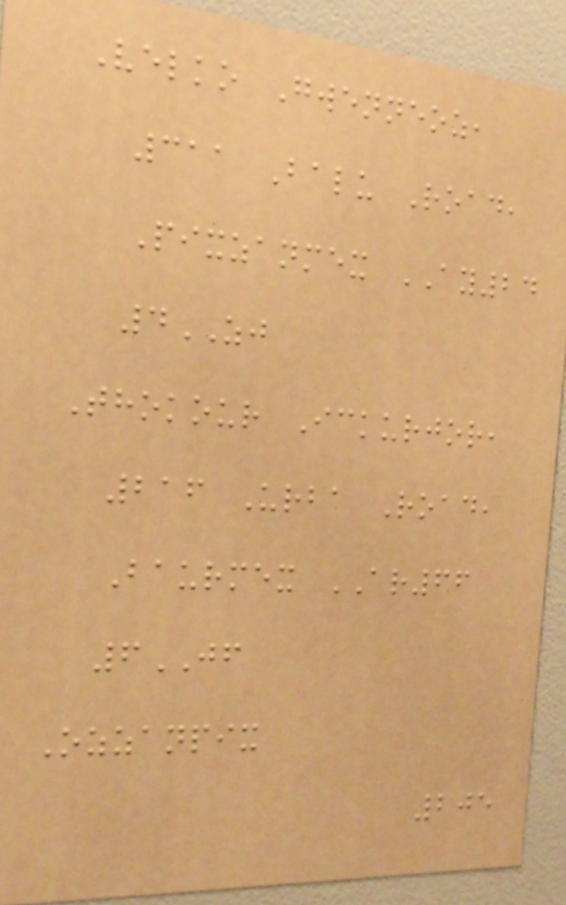Velko Gwenneoz,
311 Balu Road,
Pixzanmex AY24
4ZJ
Thokour Ickurjor,
216 Urba Road,
Baurmex AR66
6JF
Ozzanpix
205
